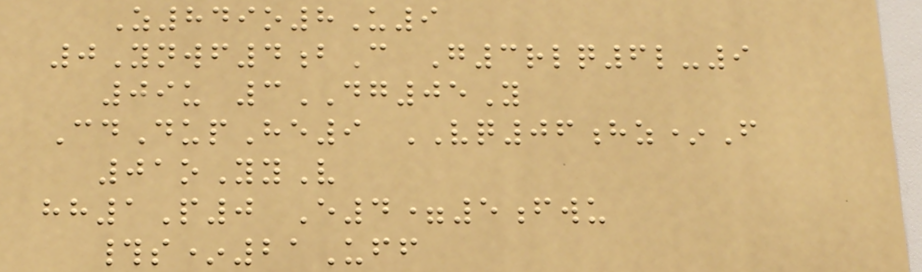Z849o8U9
0Ynwf4bC G3rlq6l-9
09u 3DG05Y
CdDupHe9 VQ06hz*F
01oYyV
hh1P0 E4=5fwu
#s*21Uff
